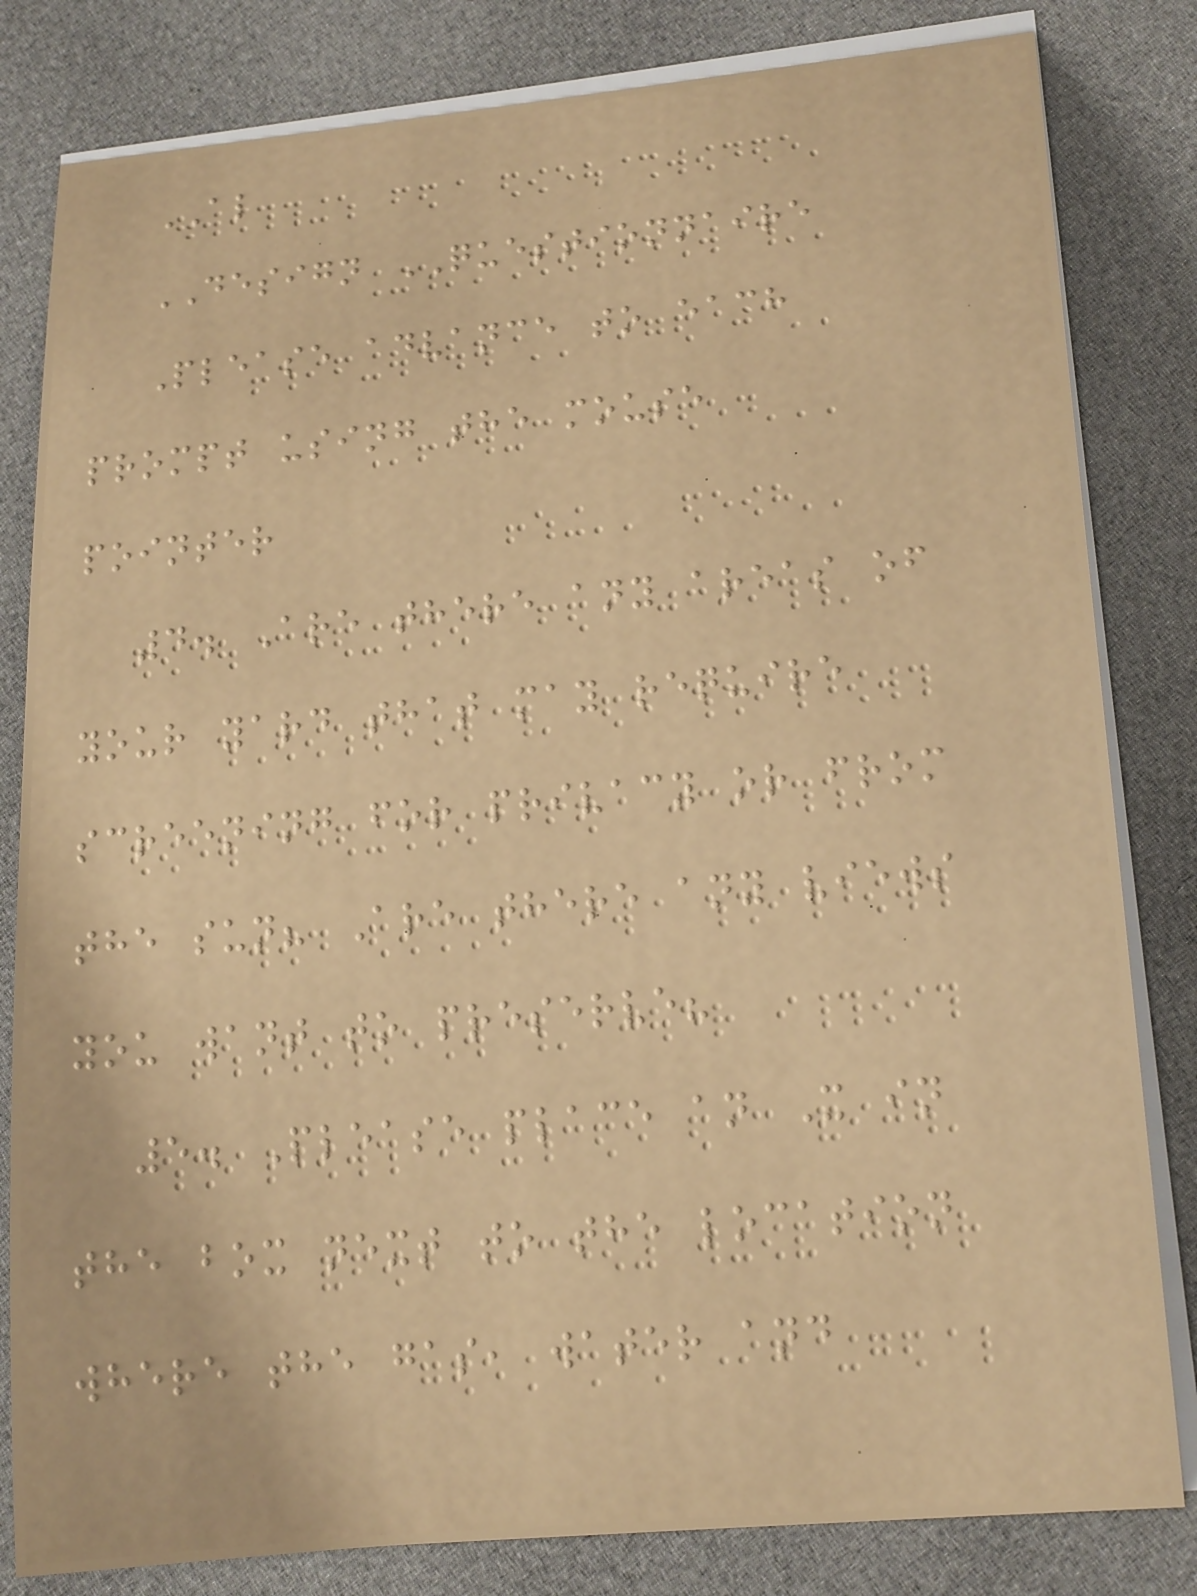AL
DESIGN QUESTIONNAIRE
Please advance to each
prompt using the mouse
pointer
4. Are there any areas of
your yard that may require
screening for privacy or from
the sun? Are there any views
you want to preserve?
5. Please place an X in
the box next to the location
where the gas, water and
